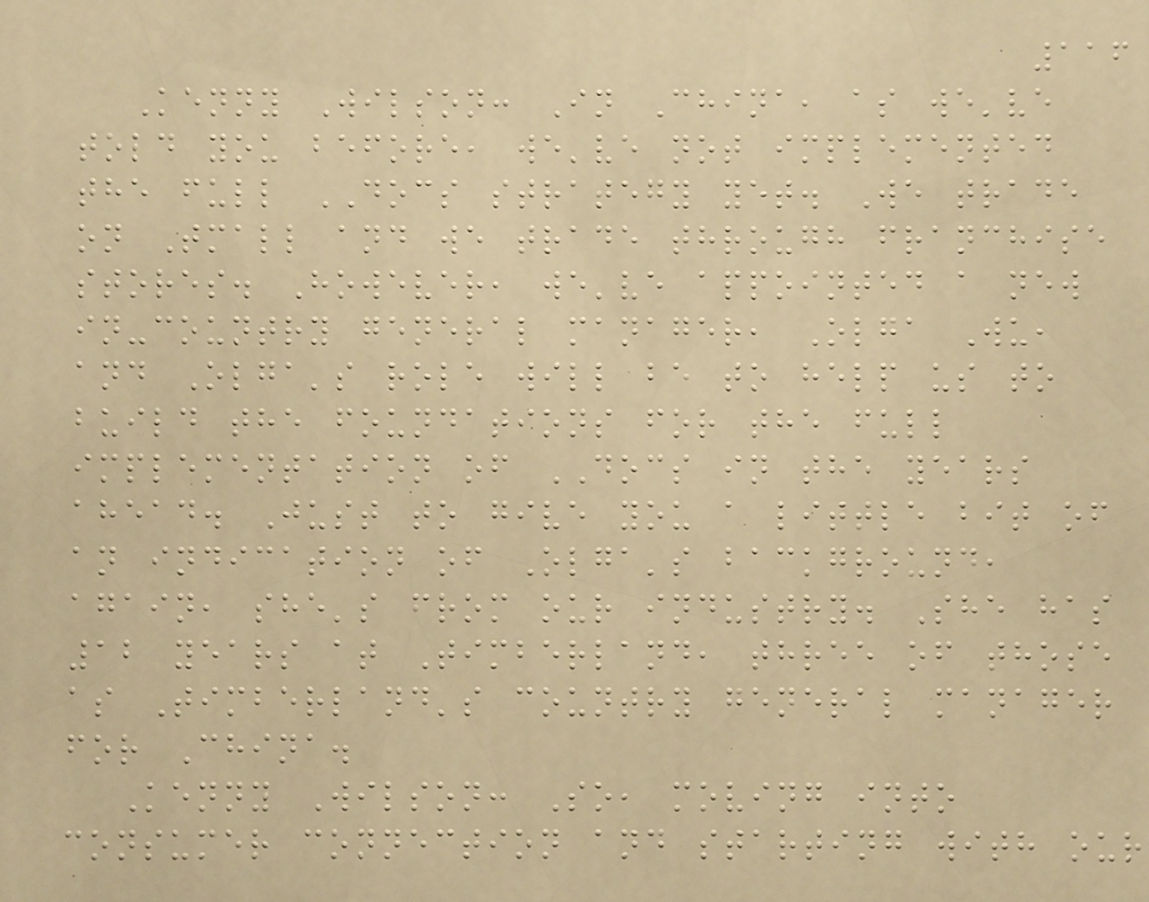116
Kenny Wilson: In China, as we've
told you before, we've not implemented
the full DOCS strategy yet. We trade
on Tmall and we trade through franchise
stores. However, we've appointed a new
in-country general manager, Olga Wu,
and Olga's role will be to help us to
build the foundations for the full
implementation of DOCS in the years
ahead. Just to give you a little bit of
an indication of Olga's background,
again, she's from our industry. She has
12 years at Timberland, three of those
as Timberland's country general manager
for China.
Kenny Wilson: So, moving into
consumer connection and starting with our
